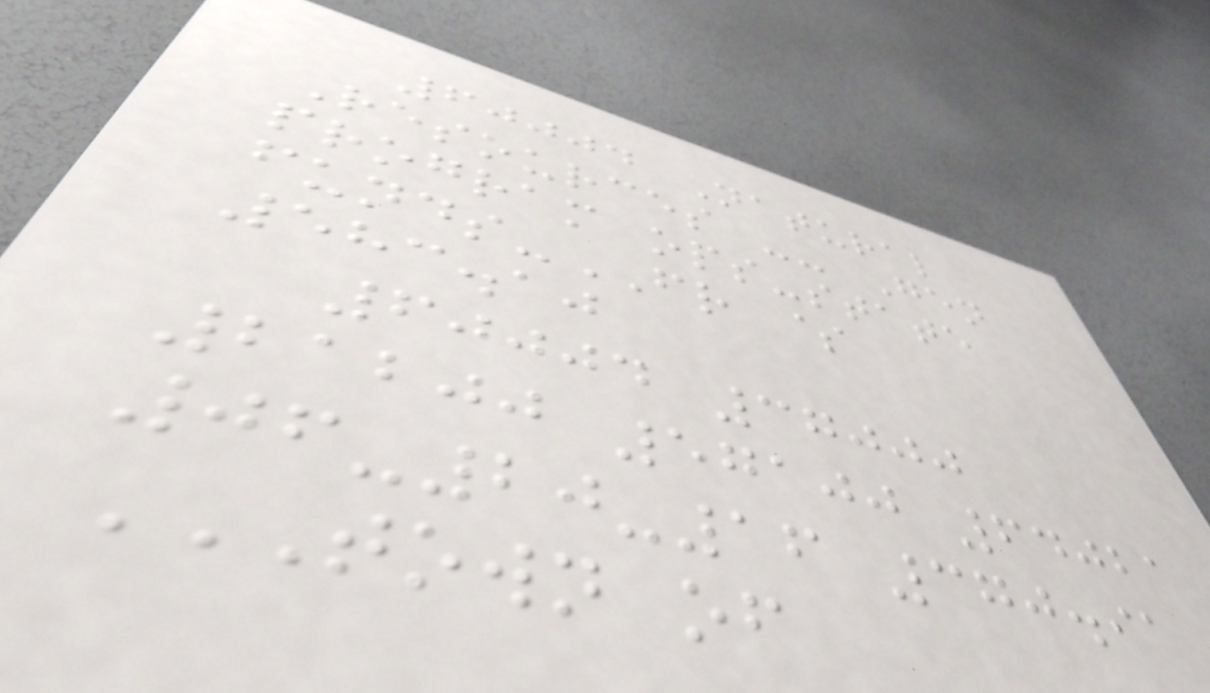60004 Natural
Resources -- Gen
program ops-state
funds-FR $
583.10
60004 37000
21200 57100 64021
06-20-16 370.91
TOWN OF
